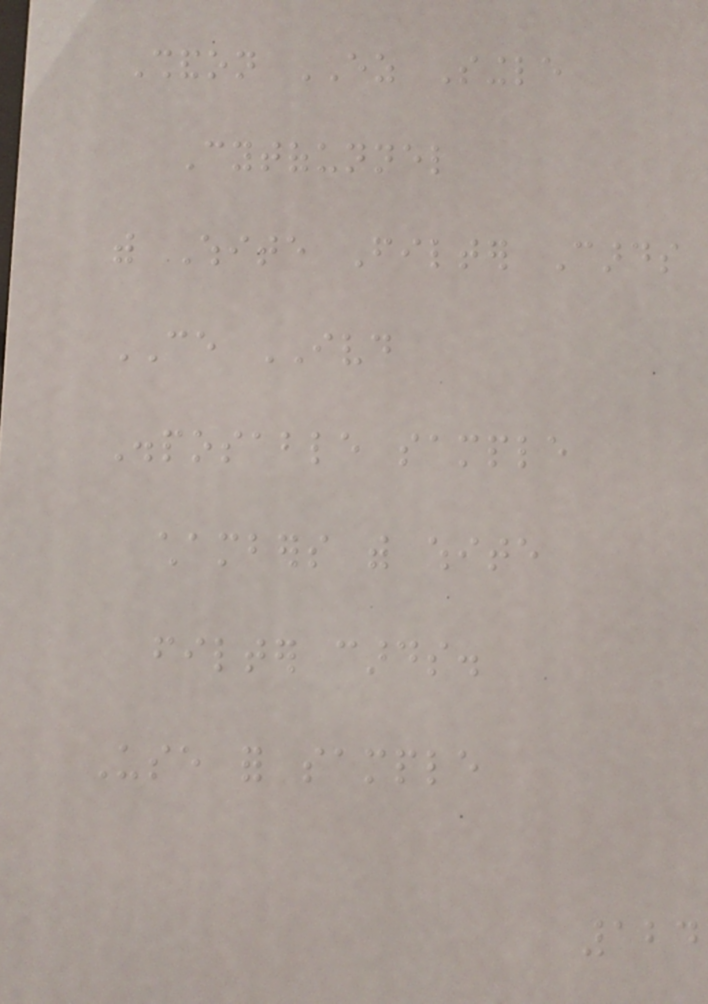Shandon EZ Single
Cytofunnel
with White Filter Cards
CE IVD
Disposable sample
chambers with white
filter cards.
Use for sample
124
